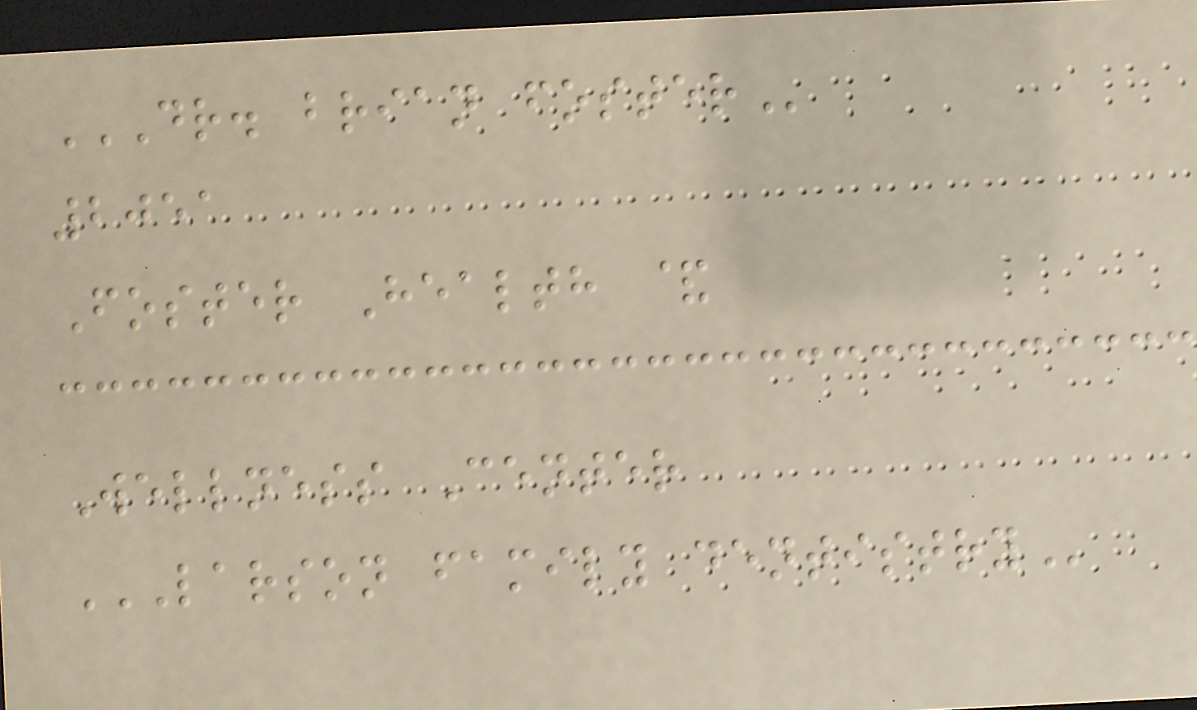DR. BRIAN FOSTER
2051
Foster Health &
Wellness Center
LARSON FAMILY DENTISTRY
